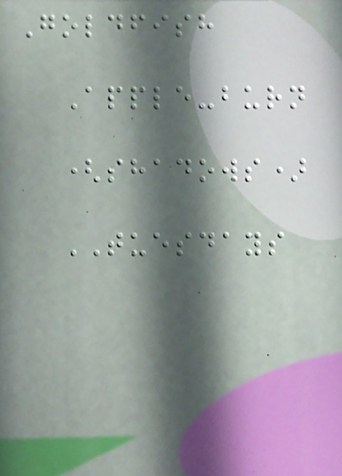Goldfish
Apple-burn
(shadows)
TUESDAYS
